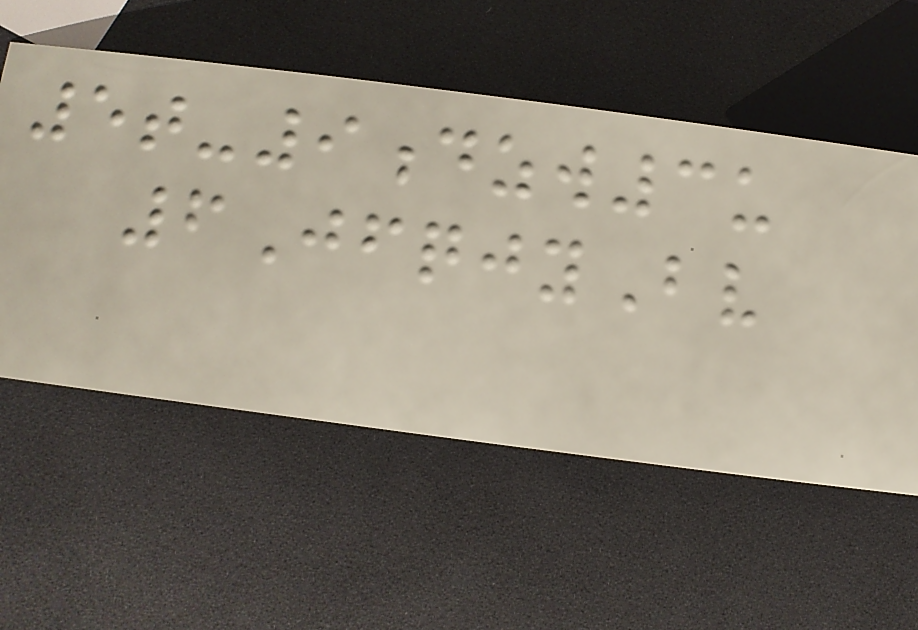5t-9dzw3u
6JfqjyBv
